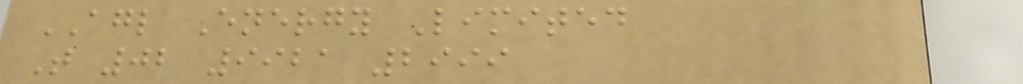AGL Energy Limited
T 02 9921 2999
